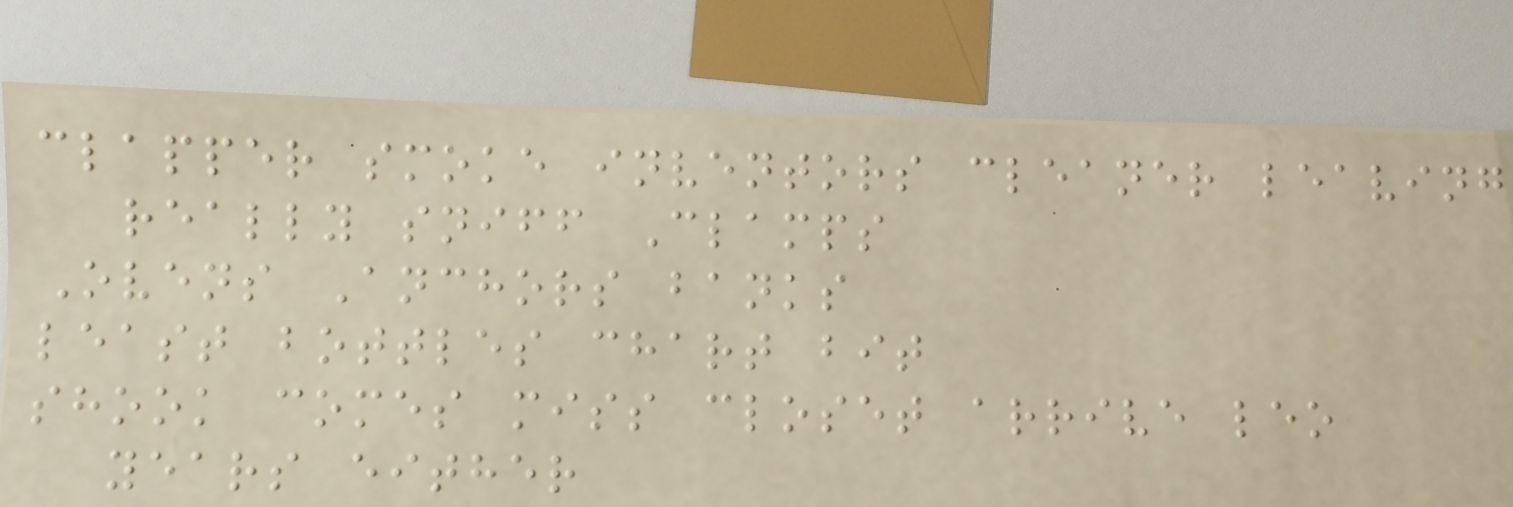clapper smoke inventors cleaner leaving
really sniff Clamps
Ovens Anchors banks
least bottles chart bit
shook comes miss closet arrive leo
years either
